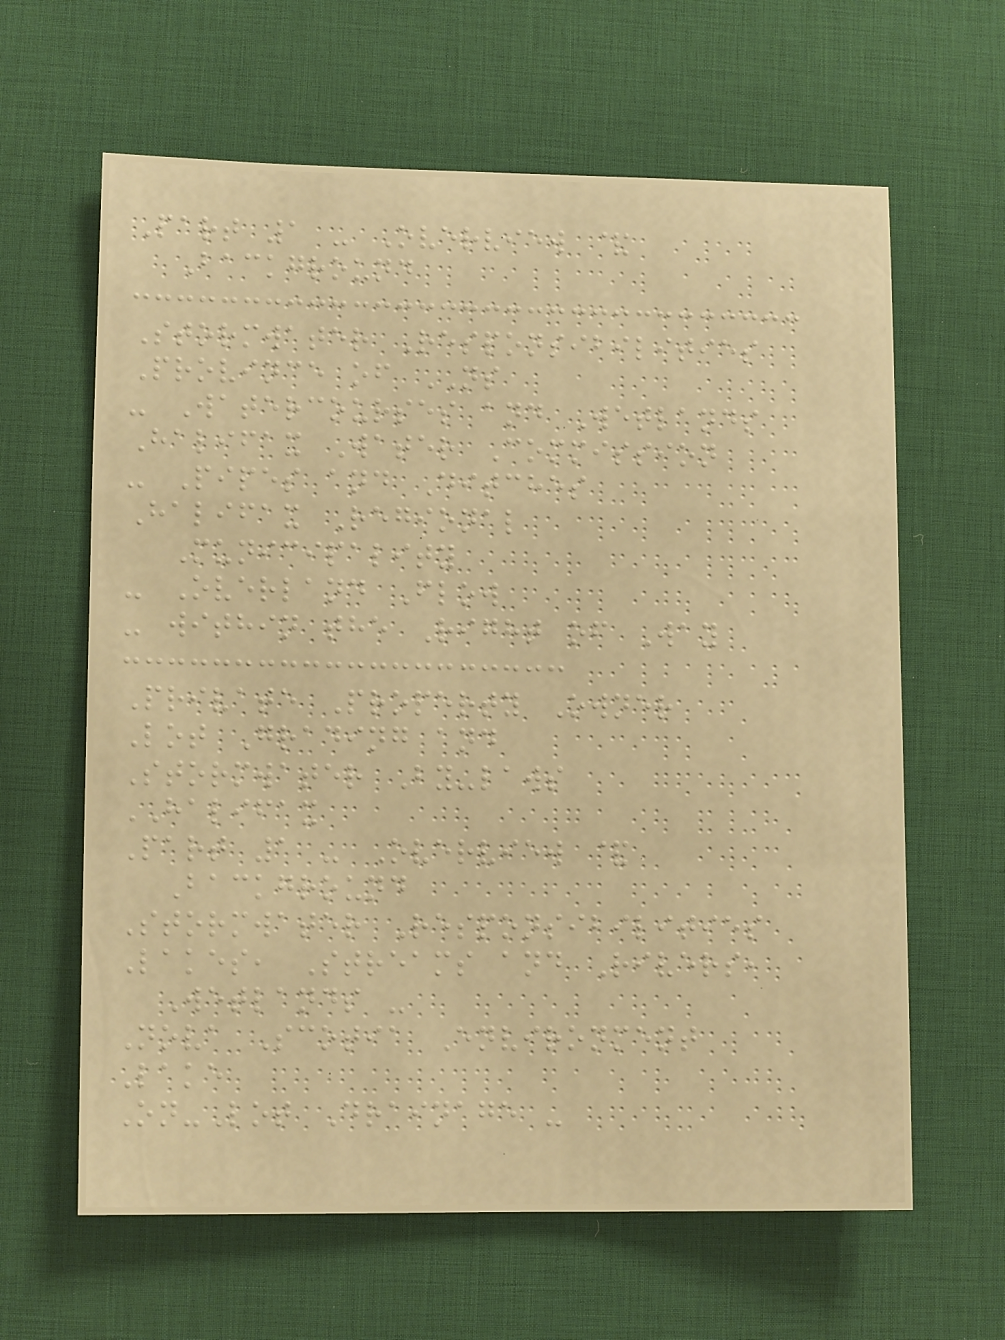Part 1 - Overview &
Background
Stormwater Responsibilities
Province of NS
- Watercourses and Wetlands
Halifax Water Commission
- Pipes and Ditches
Halifax Regional
Municipality
- Overland Flow
- within the Right of Way
Private Property Owner
Lot Grading and
Stormwater By-laws
HALIFAX
Part 1 - Overview &
Background
Stormwater Responsibilities
Lakes, Streams and Rivers,
Wetlands -
Nova Scotia Environment
Lake
On-Lot Drainage -
